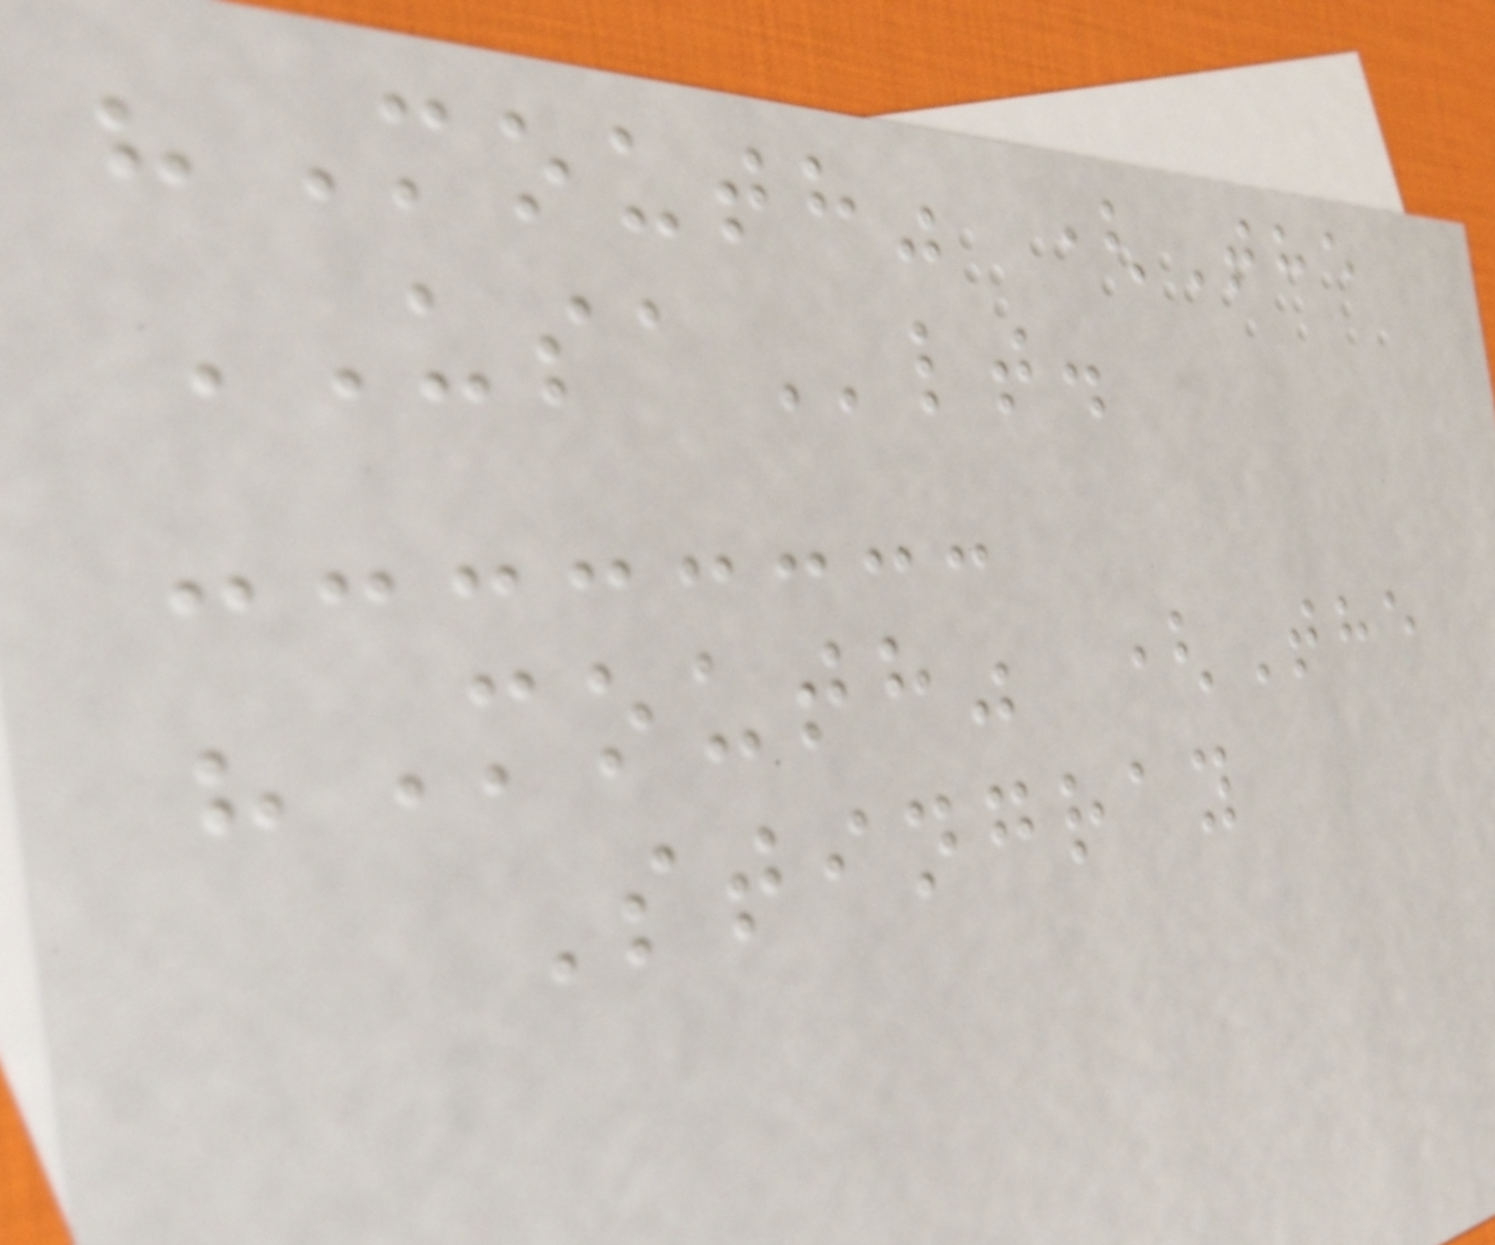"Mouth" (The
USAlt.
"Mouth" (The
Stingray
